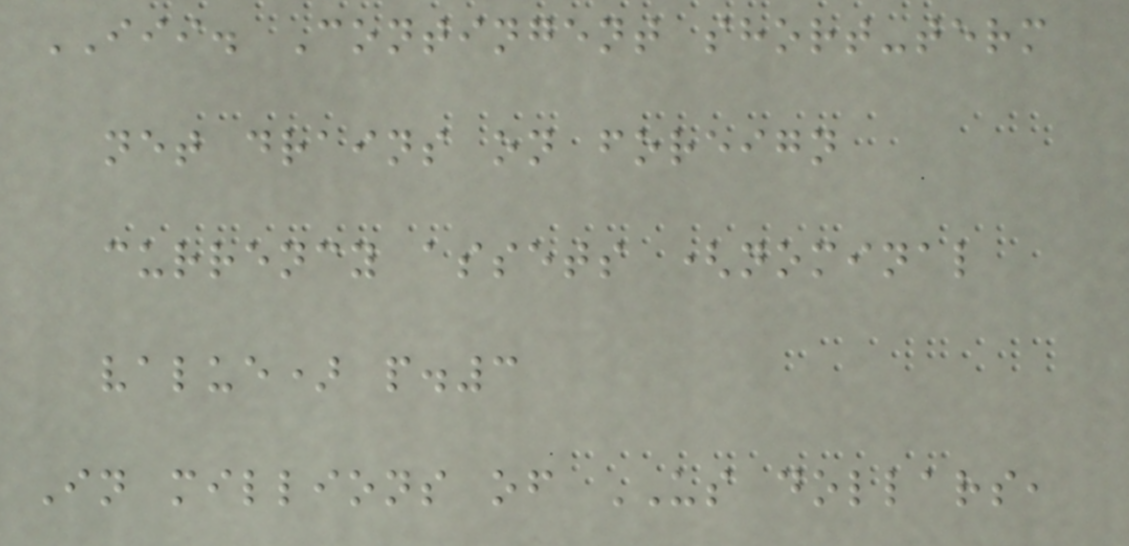III. Contingent short-term
net drains on foreign
currency assets (nominal
value) p.3
In millions of US dollars,
